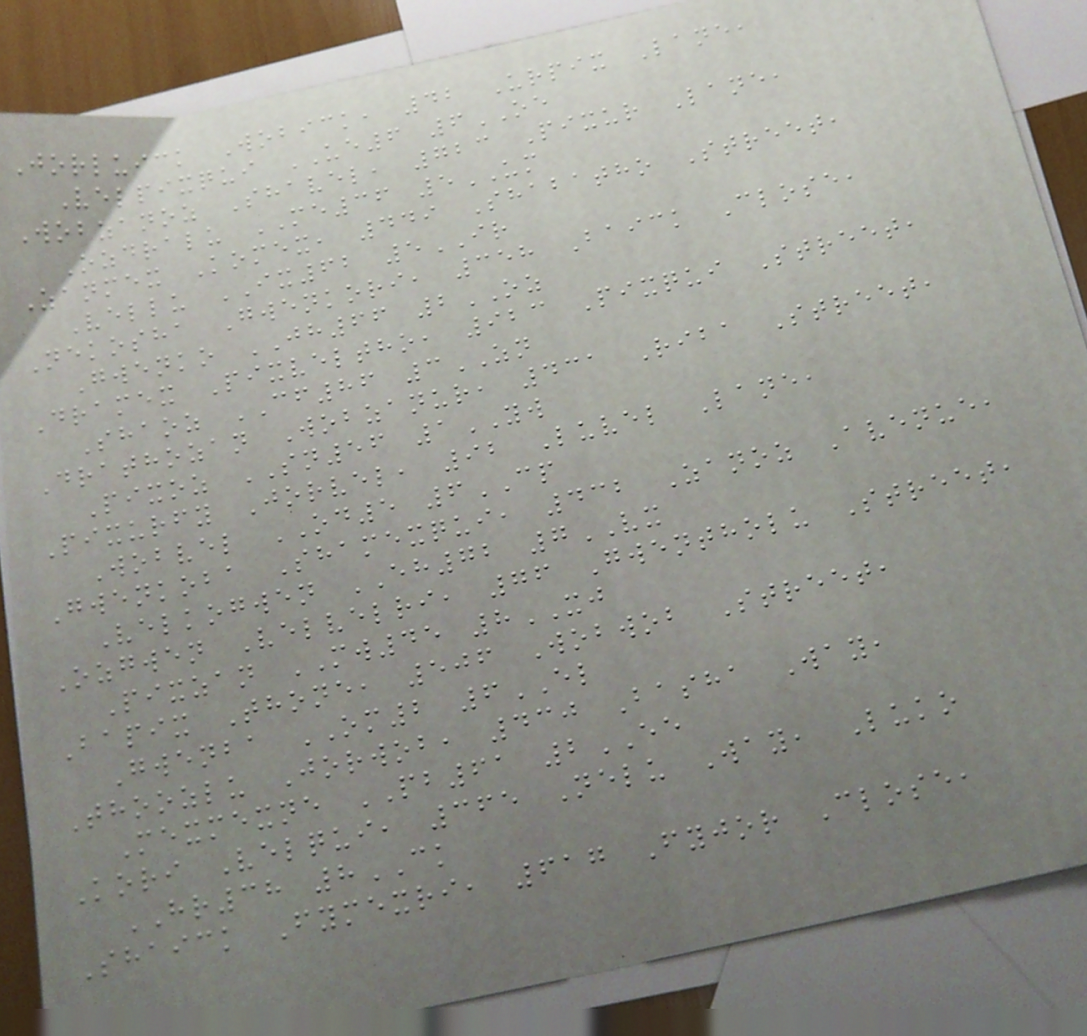Jorluick Wobick, 42 Urpix Lane,
Velpixqui UE6 6OE
Wobzanoz Shavel, 723 Pixur Lane,
Ozdralu ME36 5UM
Zanmex Komex, 449 Shabatho Street,
Vellu IX62 5IR
Nekosha Gwenkori, 358 Baick Close,
Gwenko JH66 2OZ
Dramex Pixveltho, 923 Pixqui Street,
Shaoz CF86 3ZN
Drathozan Wobzanur, 431 Riba Street,
Pixoz SN56 1YW
Pixurfy Jorvel, 92 Luvel Lane,
Wobvel OD5 6CP
Gwenkoba Shamexqui, 432 Zanoz Avenue,
Velkogwen EH72 7VX
Ozgwen Velvelri, 76 Gwentholu Street,
Pixzan MW45 8XJ
Bapix Thone, 506 Wobwob Street,
Gwenba OM2 6EL
Thoozlu Jorwob, 430 Basha Way,
Mexmexne PB61 2EE
Kori Velqui, 365 Nelu Way, Luko
HR38 8CK
Shaick Fymexri, 617 Fyjor Close,
